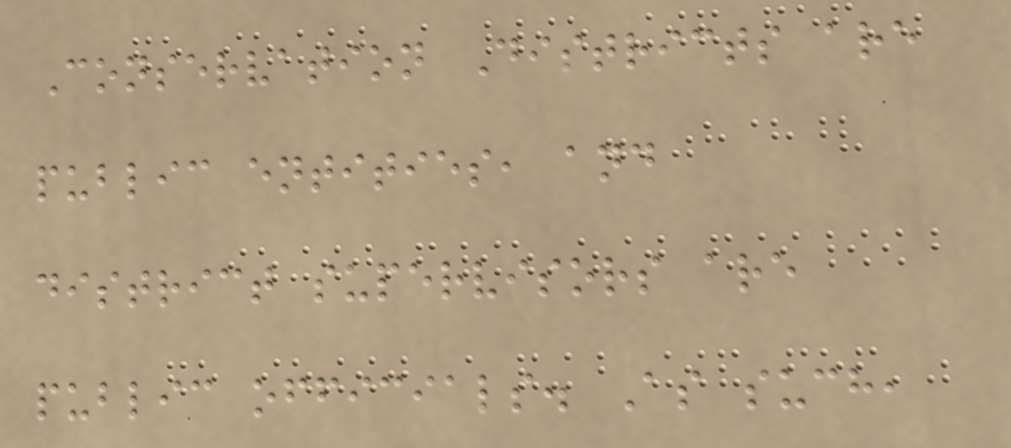Conservation Districts are
public entities, and
district supervisors are
public officials. As such,
